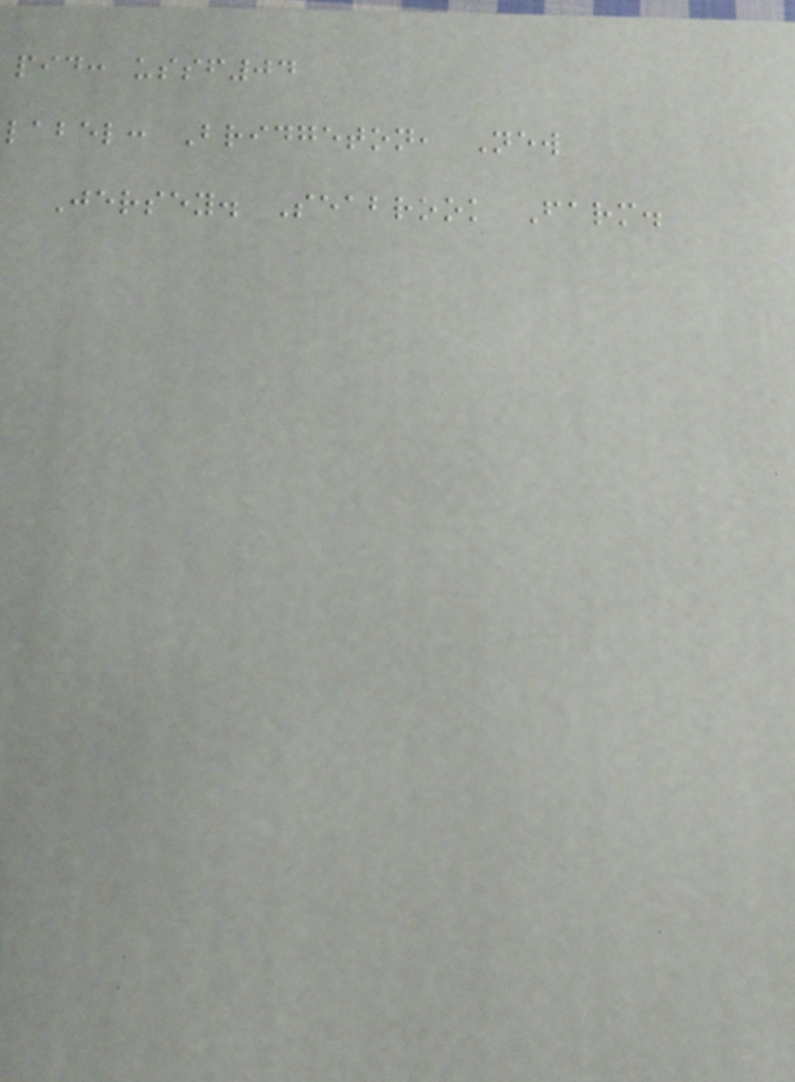pid: ussf04
label: Bridgeton, New
Jersey. Seabrook Farm.
